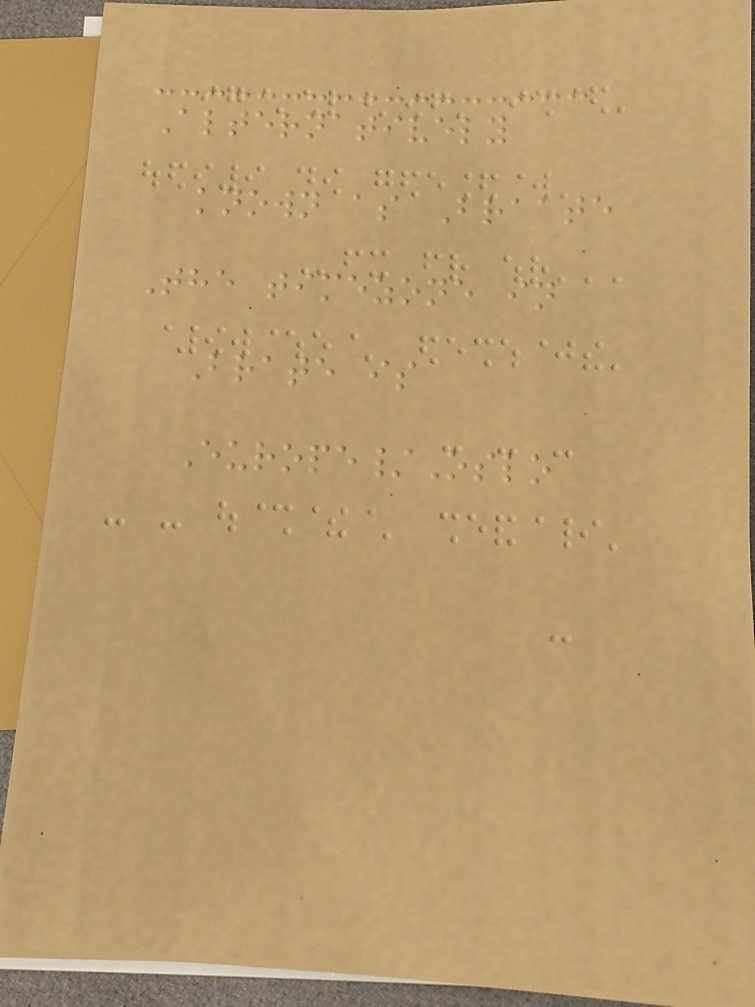Alternatively
known as Braate
The timezone in
Brate is
Europe/Oslo
